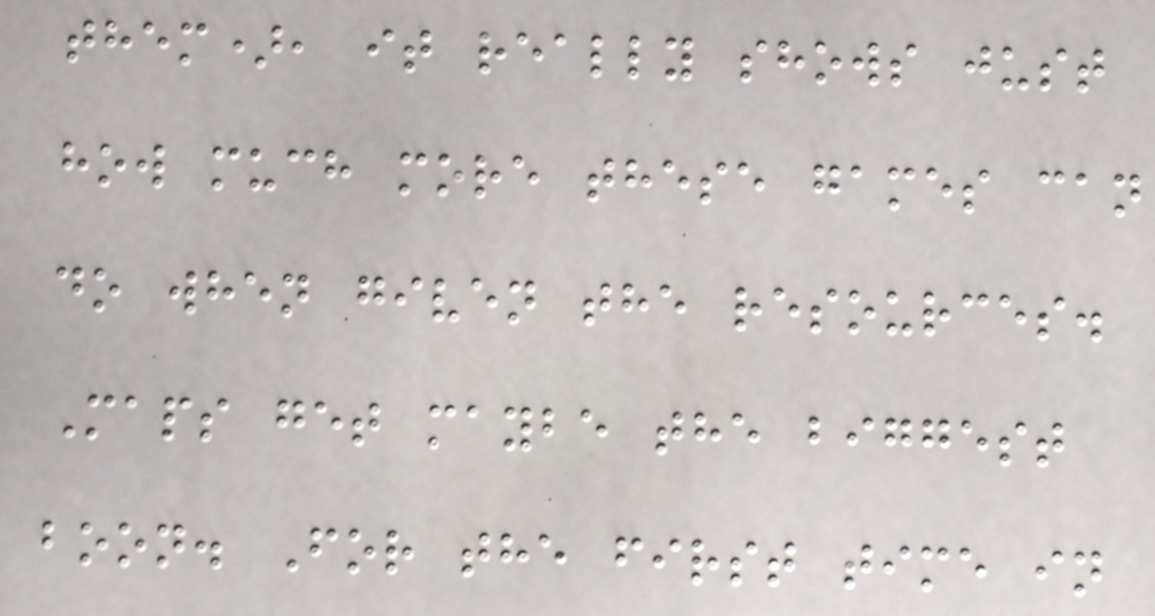them), it really shows just
how much more these games can
do when given the resources.
Maps get maybe the biggest
boon. For the first time in
